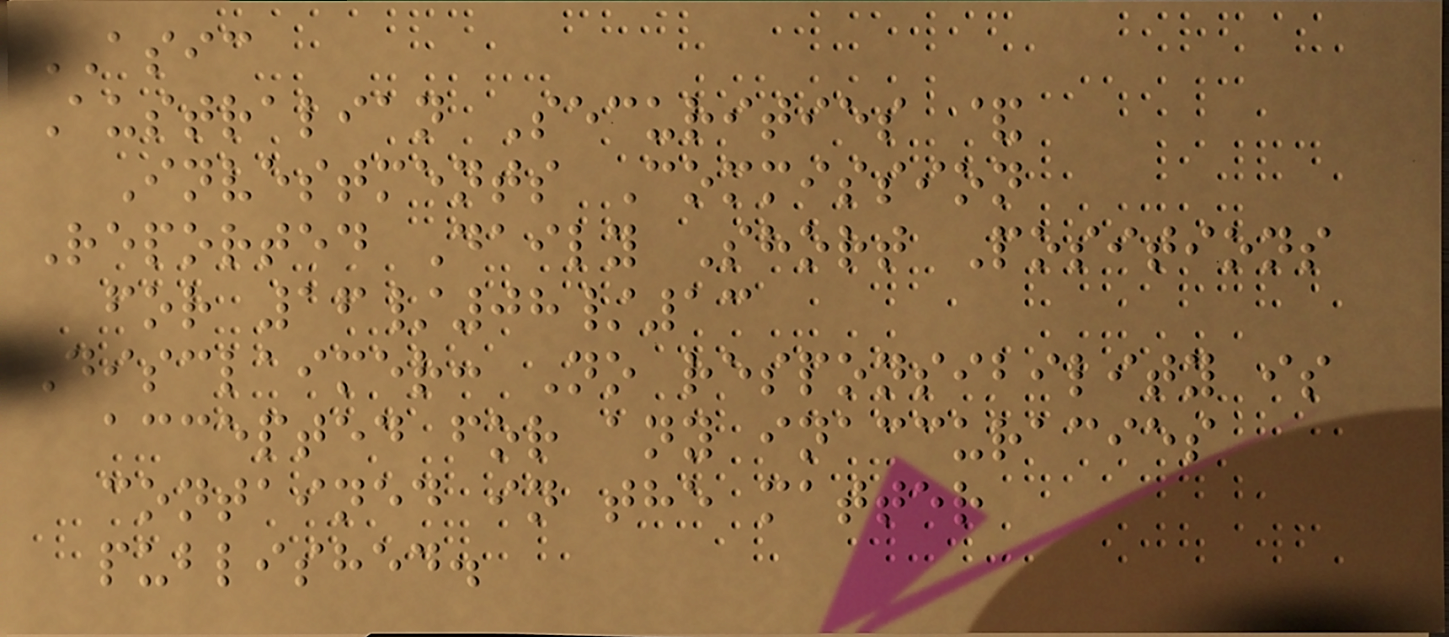ASIC
Australian Securities &
Investments Commission
Reported Daily Short Positions
for 16/08/13
Disclaimer: No responsibility is
accepted for any inaccuracies
contained in the matter
published.
